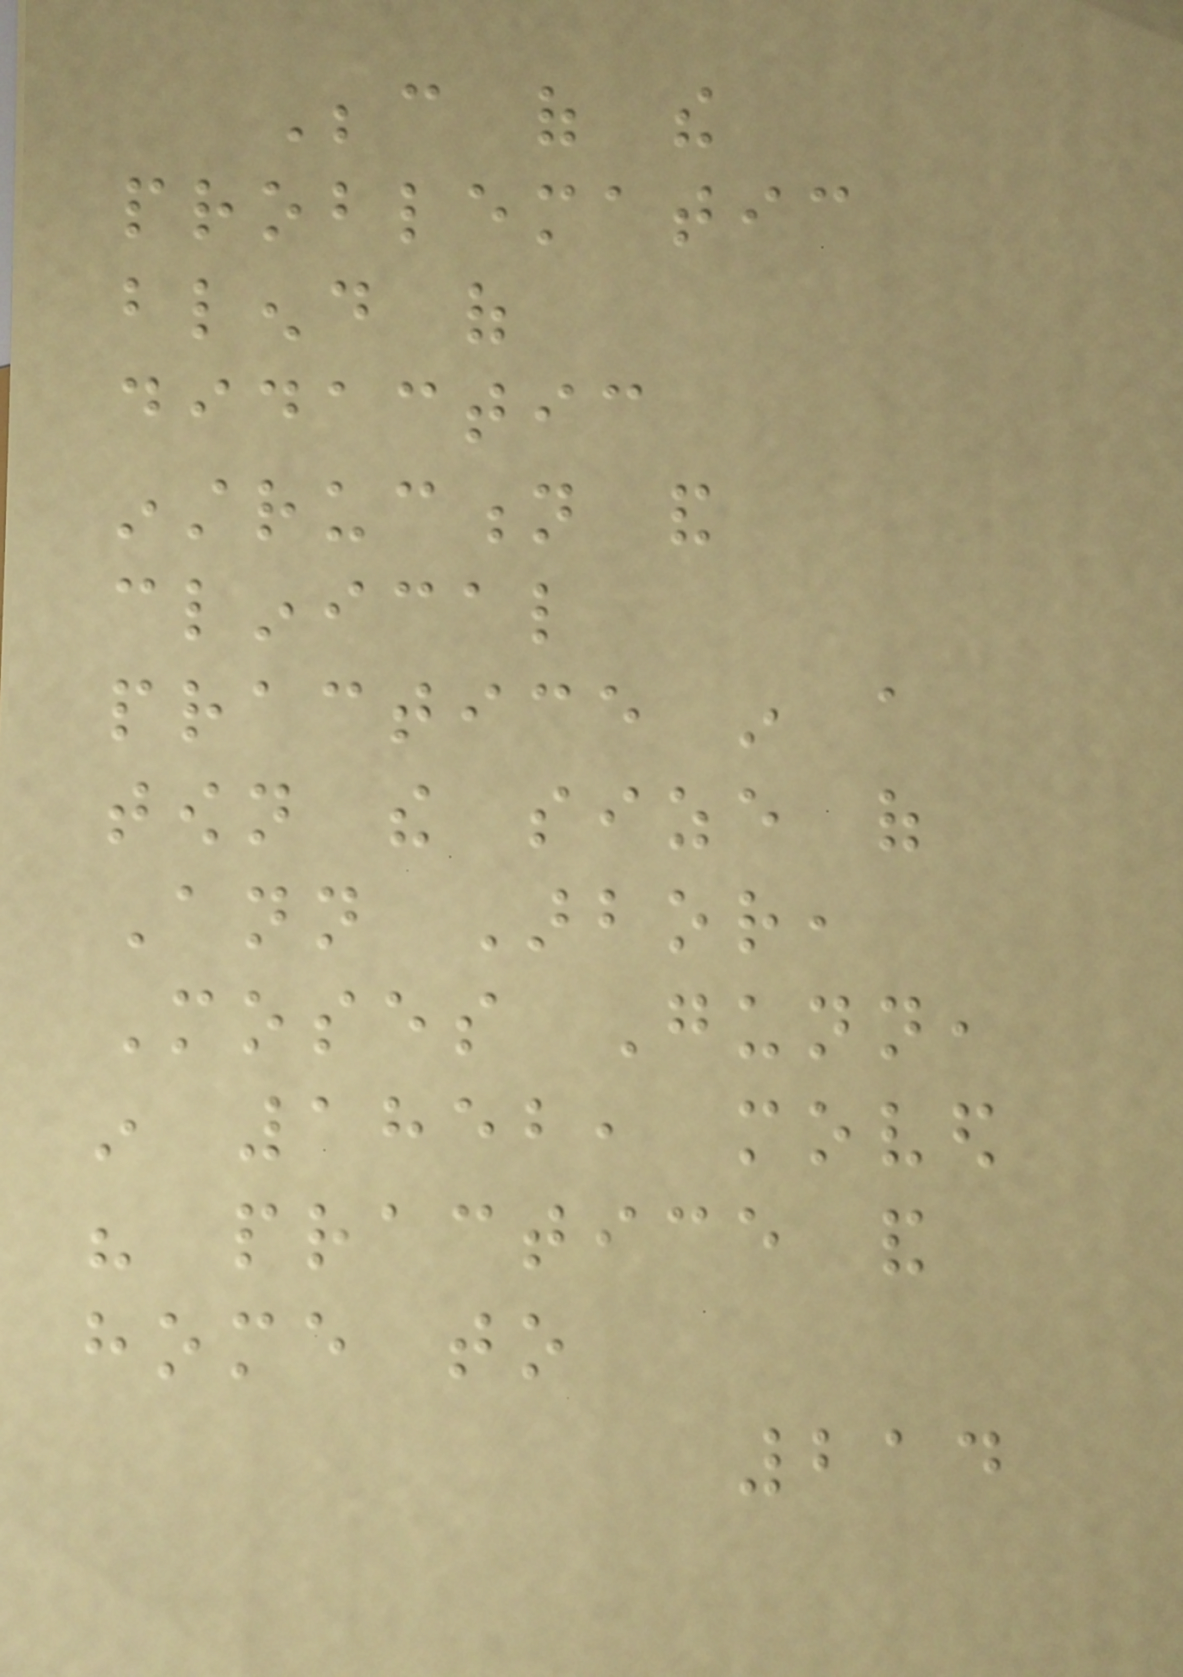Because of the
problematic
blend of
didactic
instruction and
clinical
practice in a
town the size of
Ann Arbor,
Moses Gunn,
in 1852, moved
his practice and
home to
214
